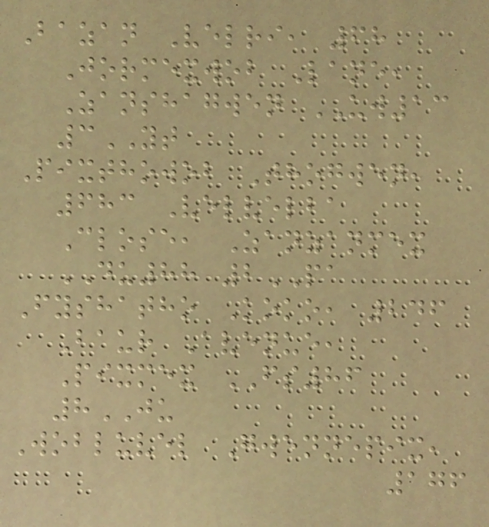Bazan Velri, 68
Jormexwob Lane,
Zanshagwen UW13
3YT
Pixthowob Thogwen,
683 Velvelba
Close, Zanzanmex
DU88 2PA
Fyshatho Koko, 246
Baur Avenue,
Pixmex FS86
8JU
Wobluvel Gwennepix,
176
